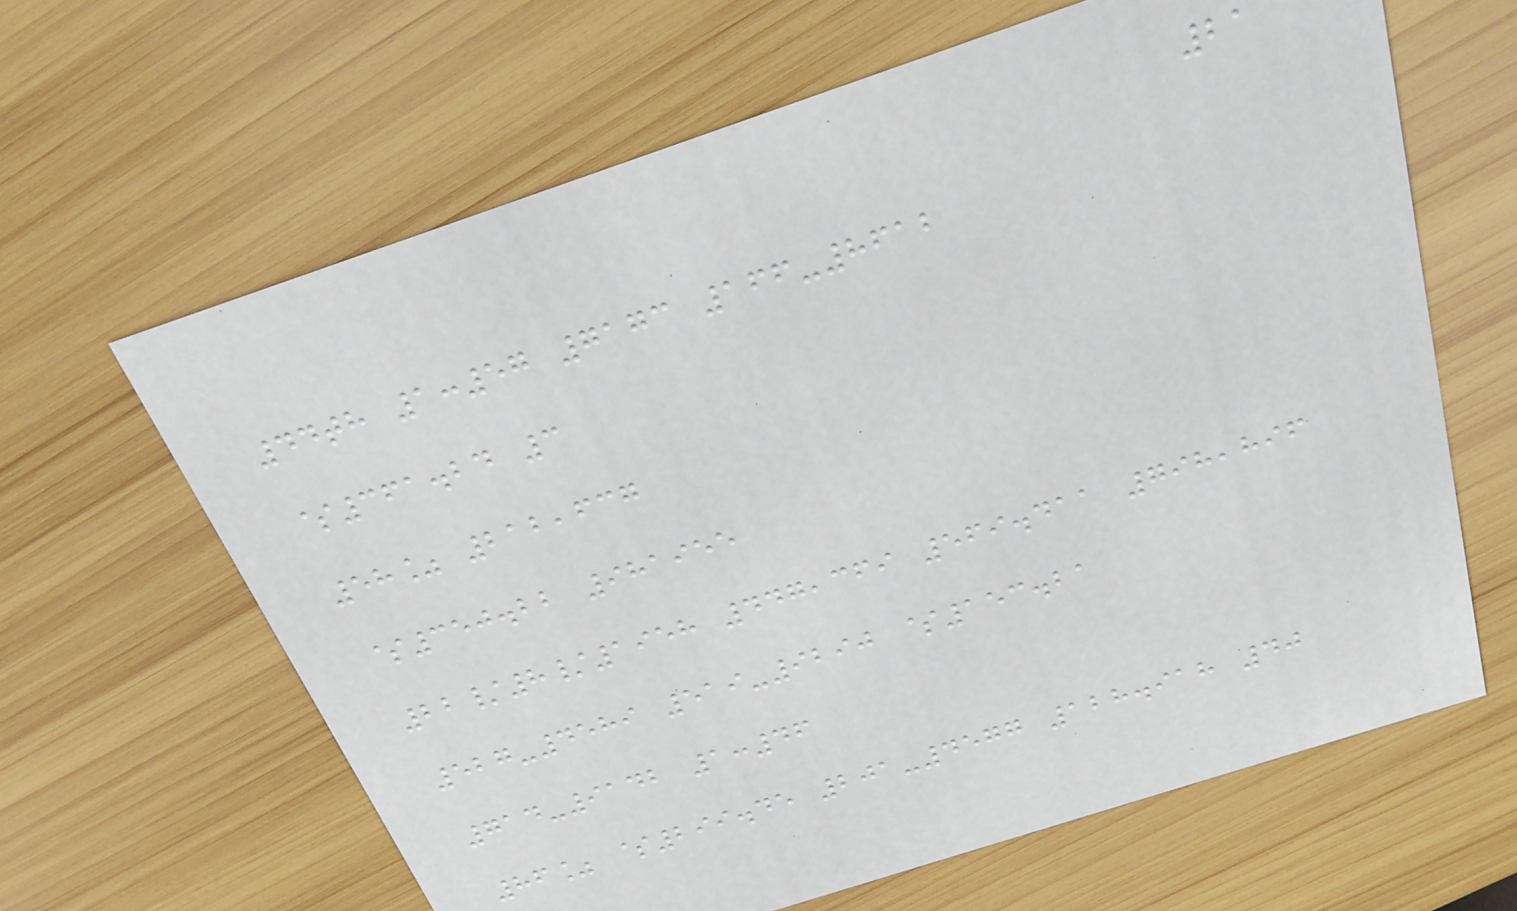21
44th 1:57 7173 166-8612
$361.24 3
58% 212,637
$350.22 981955
22/8/1958 447,369 569.411 798,896
527-4589 519-9290 $153.21
714-9142 1:46
86% $299.45 201-4577 128.918 40
